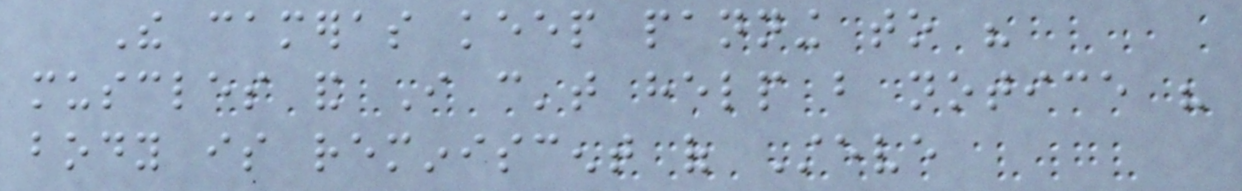The cameras keep panning to his
muscles and I can't help but notice his
body is reminiscent of Steve
